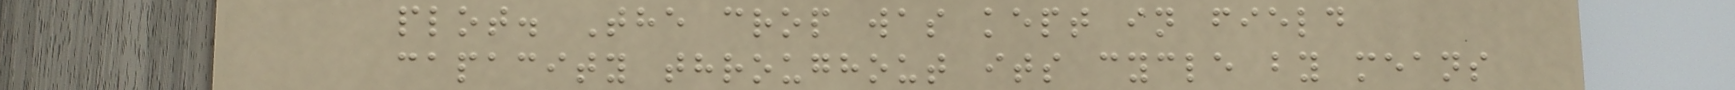plot. The crop was kept in field
capacity throughout its cycle by means
